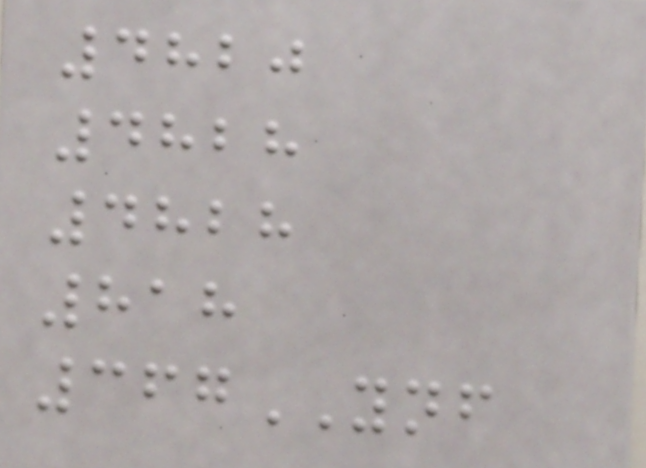4820
4828
4828
818
367YNF
